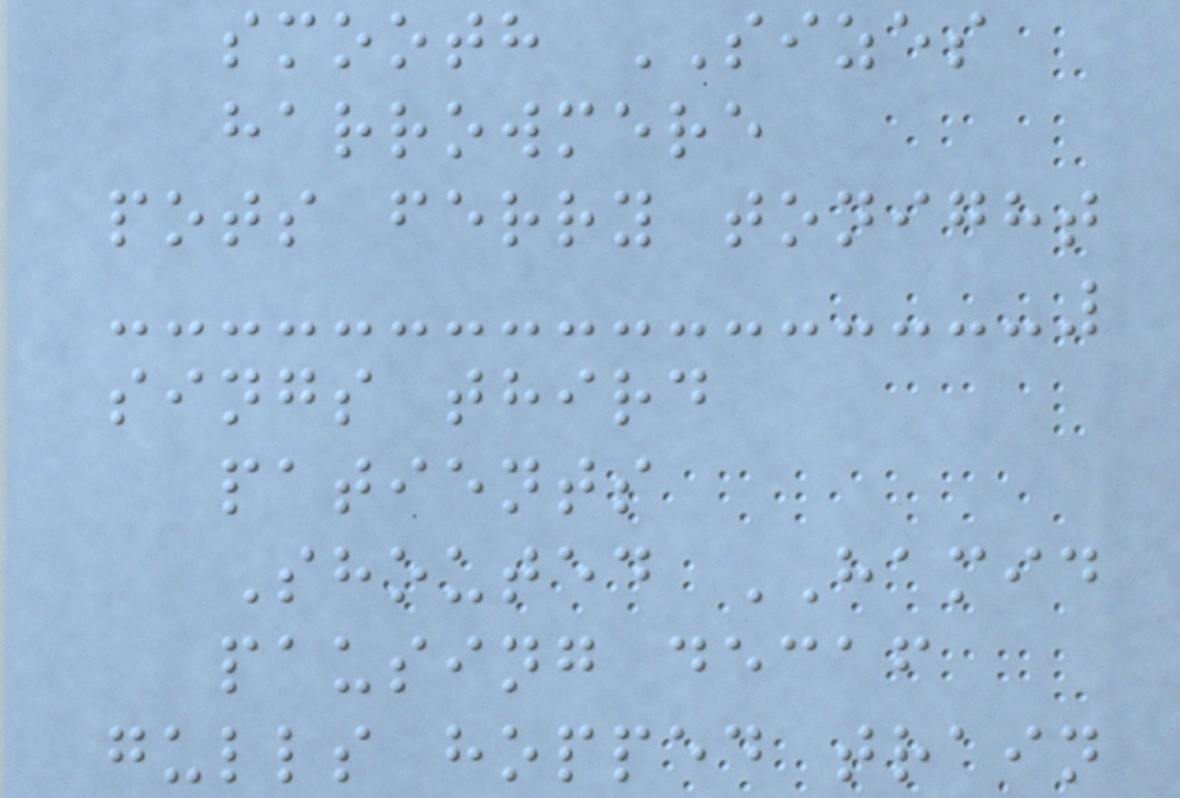smooth SIZES
harrowmere
pots ferry tonight
sings third
patients
Shouted HAMID
pausing decaf
gulls hopped train
